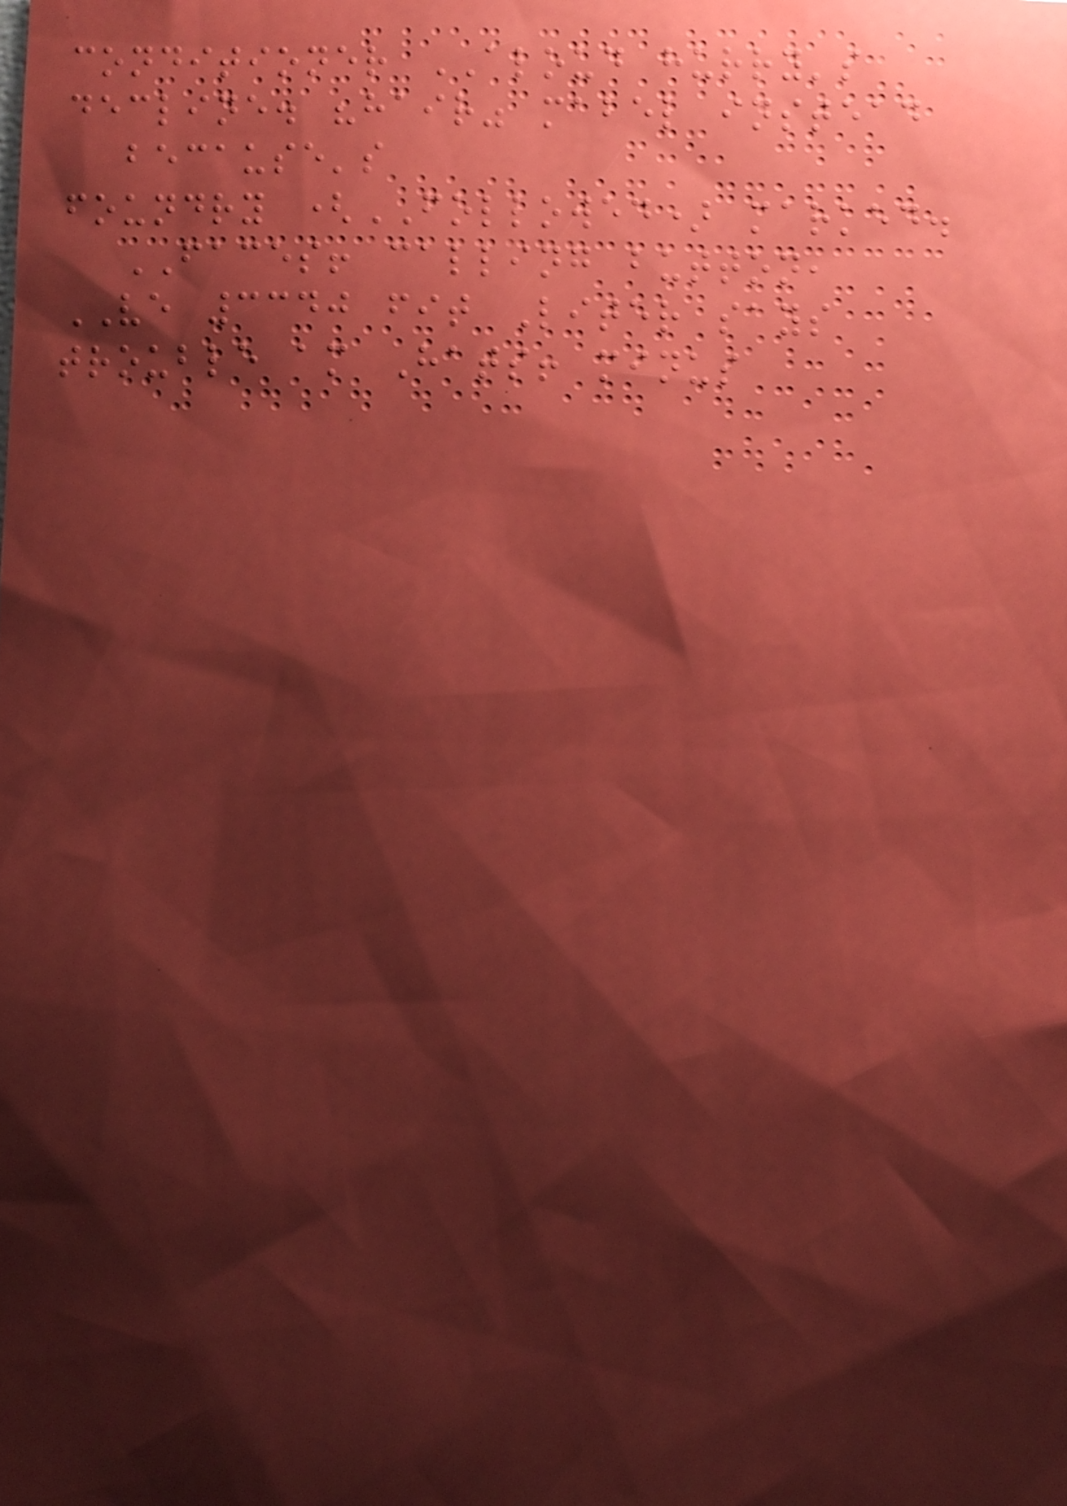conditioner ALOUD hurry's
decline. "hair" mabel instead
because's
foundry (FOLLOWED) marked.
FACES! calling button,
VE 3340 fit Liter says
trouble am Hats! minus
